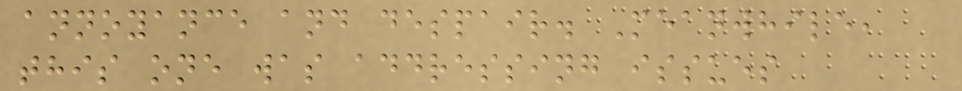annoyance and despair. Meanwhile,
this one was addressing issues
